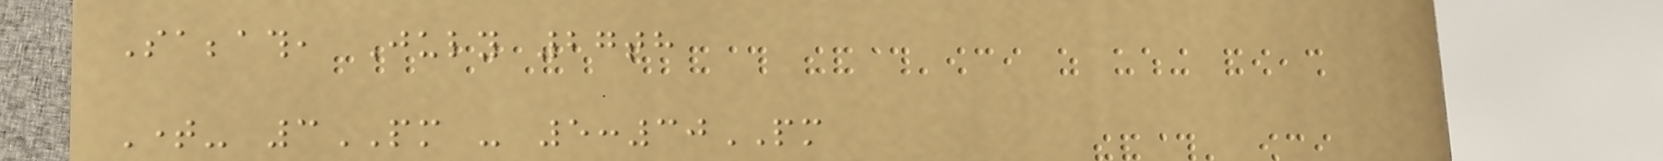Sabbath, July 27th
Time- 3PM - 5:30PM
